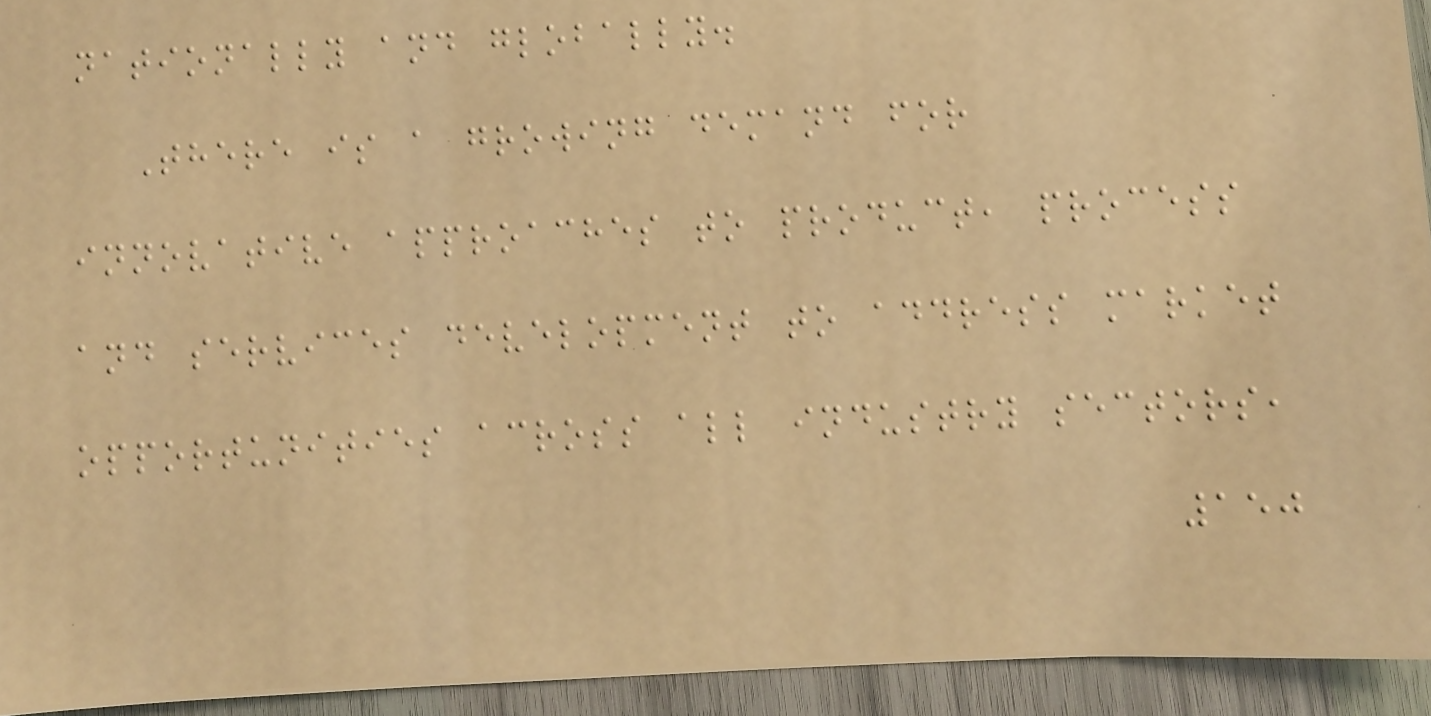nationally and globally.
There is a growing demand for
innovative approaches to product, process
and services development to address market
opportunities across all industry sectors,
150
